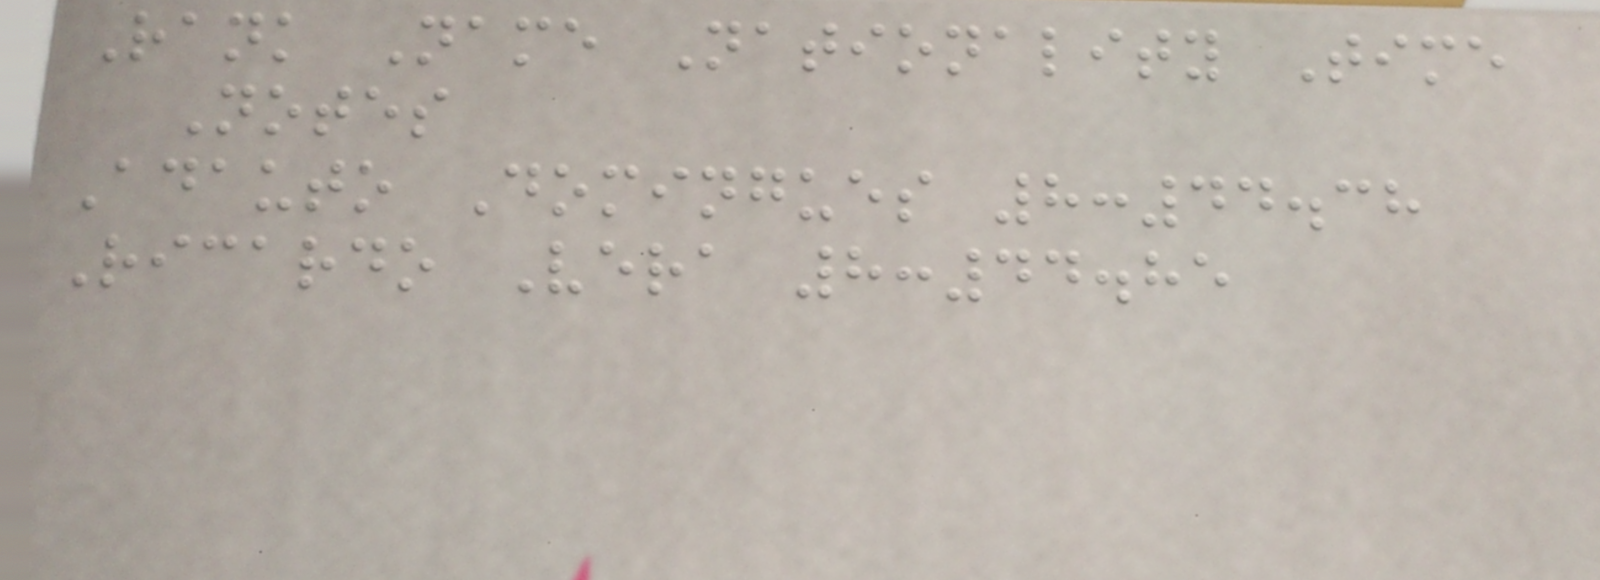Rank Name Nationality Time
Notes
Adauto Domingues 8:44.38
Ricardo Vera 8:44.85
